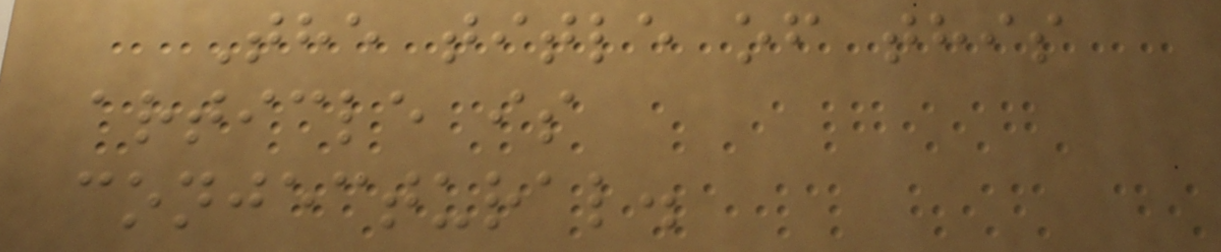The title of this
article is
conjectural.
